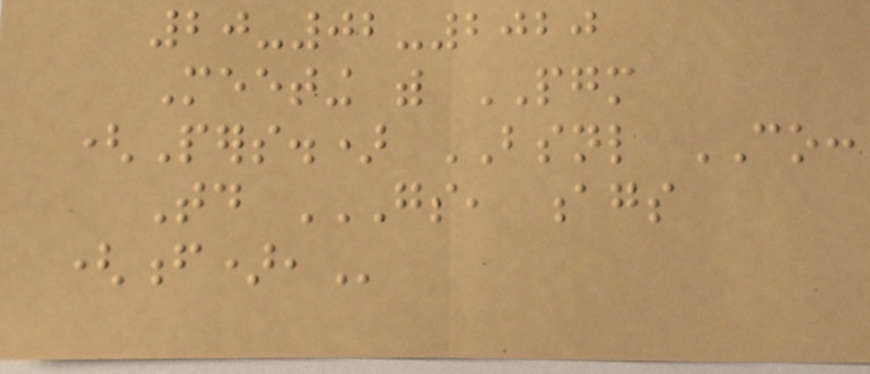20-02-2020
Meeting with PGM
(Pers.) BSNL CO:
Today GS, AGS
(F),
